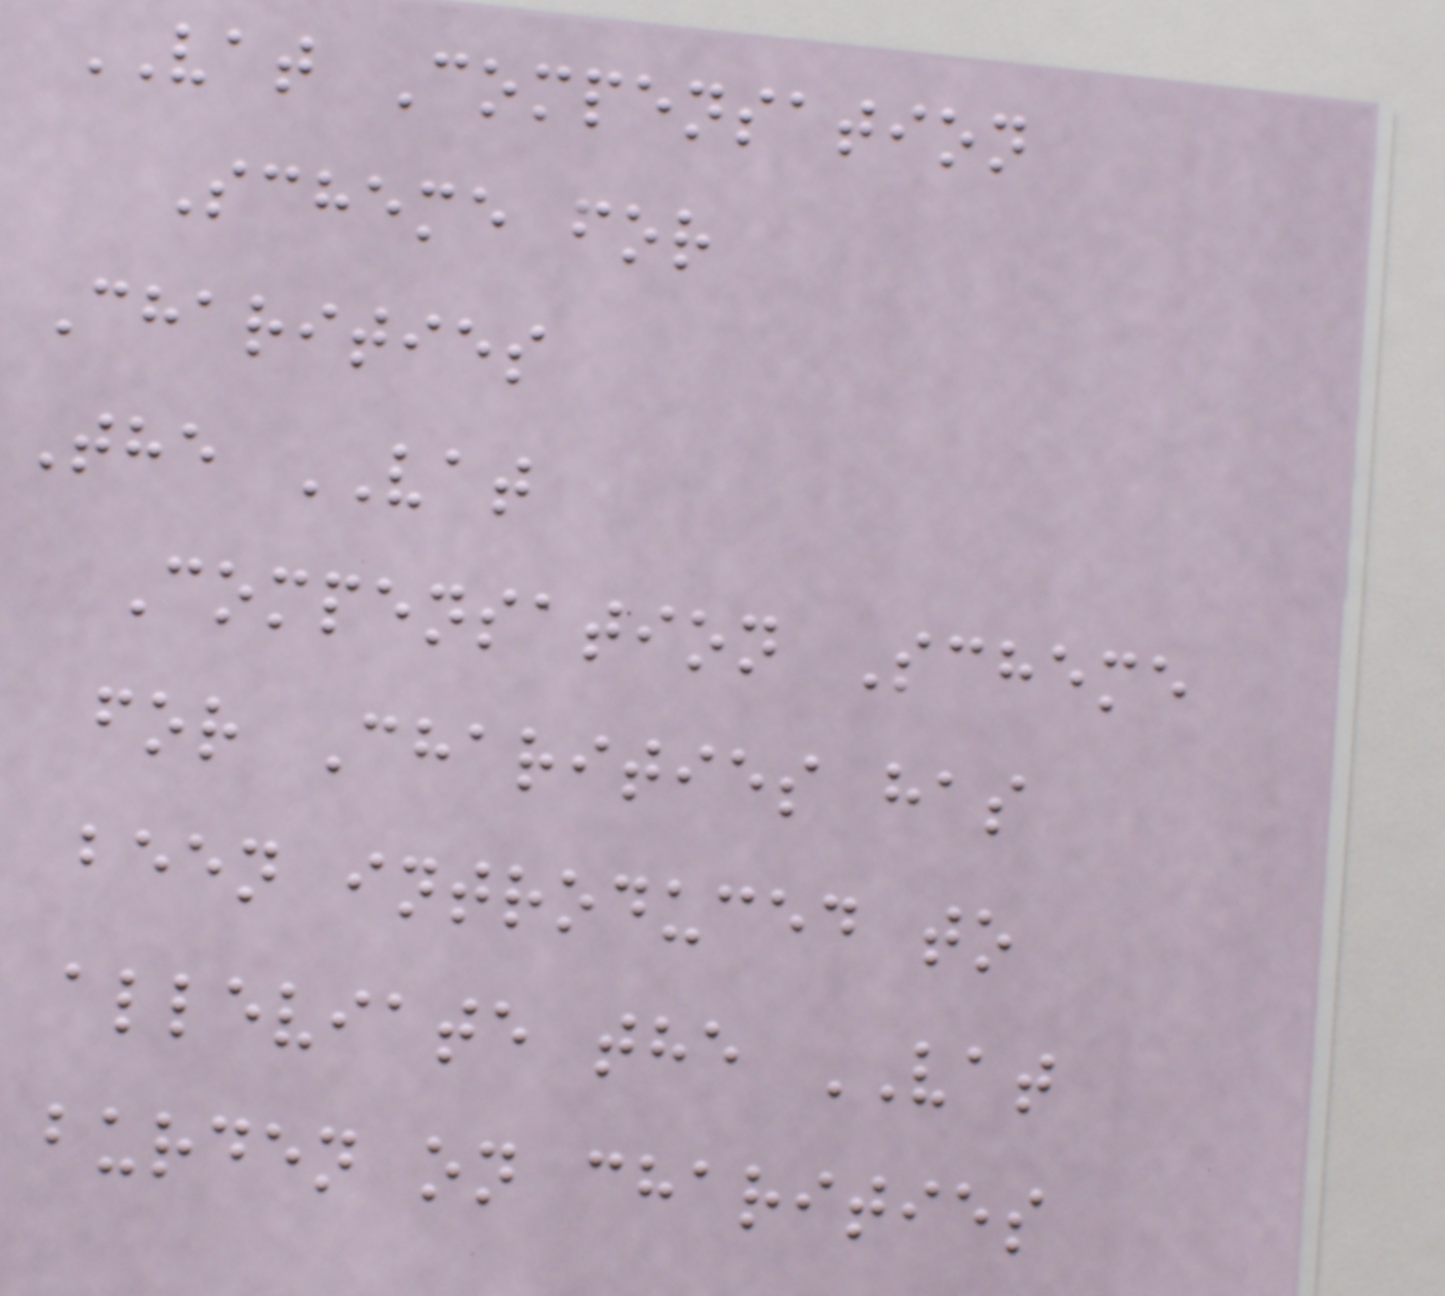VAT Compensation
Scheme for
Charities
The VAT
Compensation Scheme
for Charities has
been introduced to
alleviate the VAT
burden on charities
